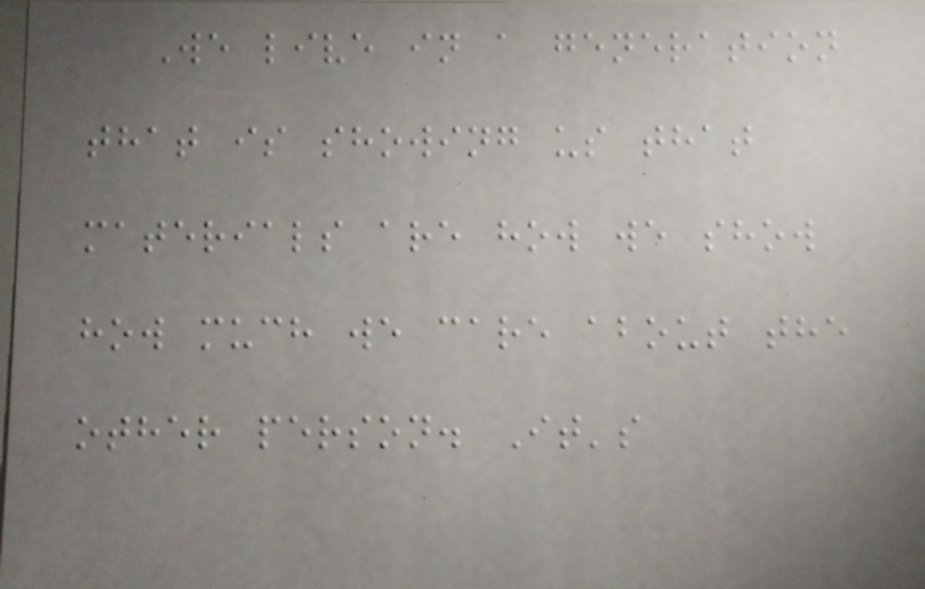We live in a generation
that is showing us that
materials are how we show
how much we care about the
other person. It's
